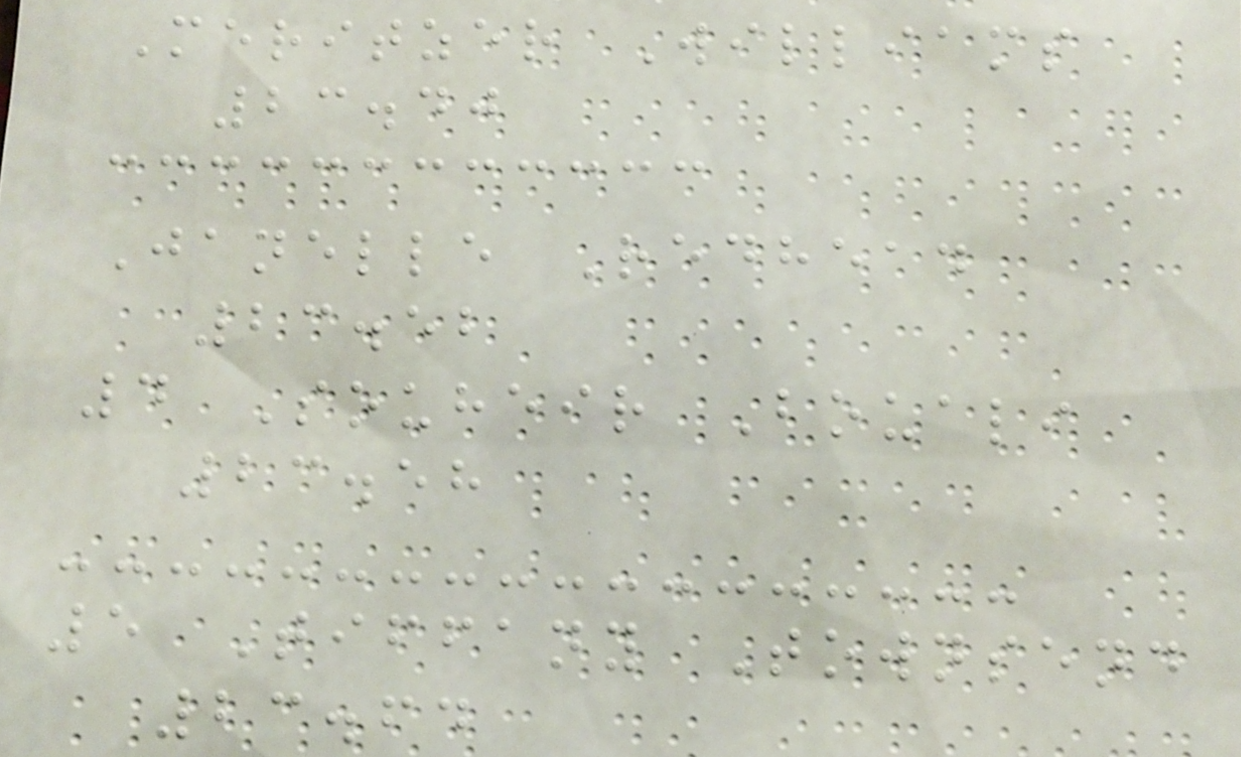Meritzer Williams
23.40
Janelle Redhead
23.52
4 Souheir Bouali
23.58
5 Tiffany Townsend
23.64
